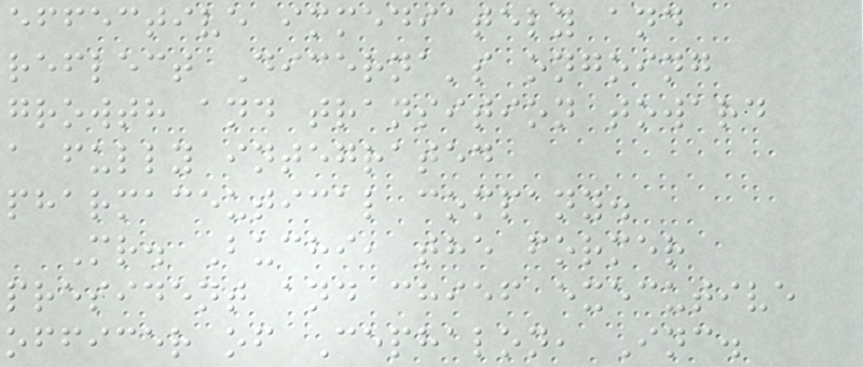effective immediately and
reflect Dicerna's ongoing
growth and transition toward
a fully integrated
pharmaceutical company.
Mr. Buchi, the former
president and chief executive
officer of Cephalon, Inc.
